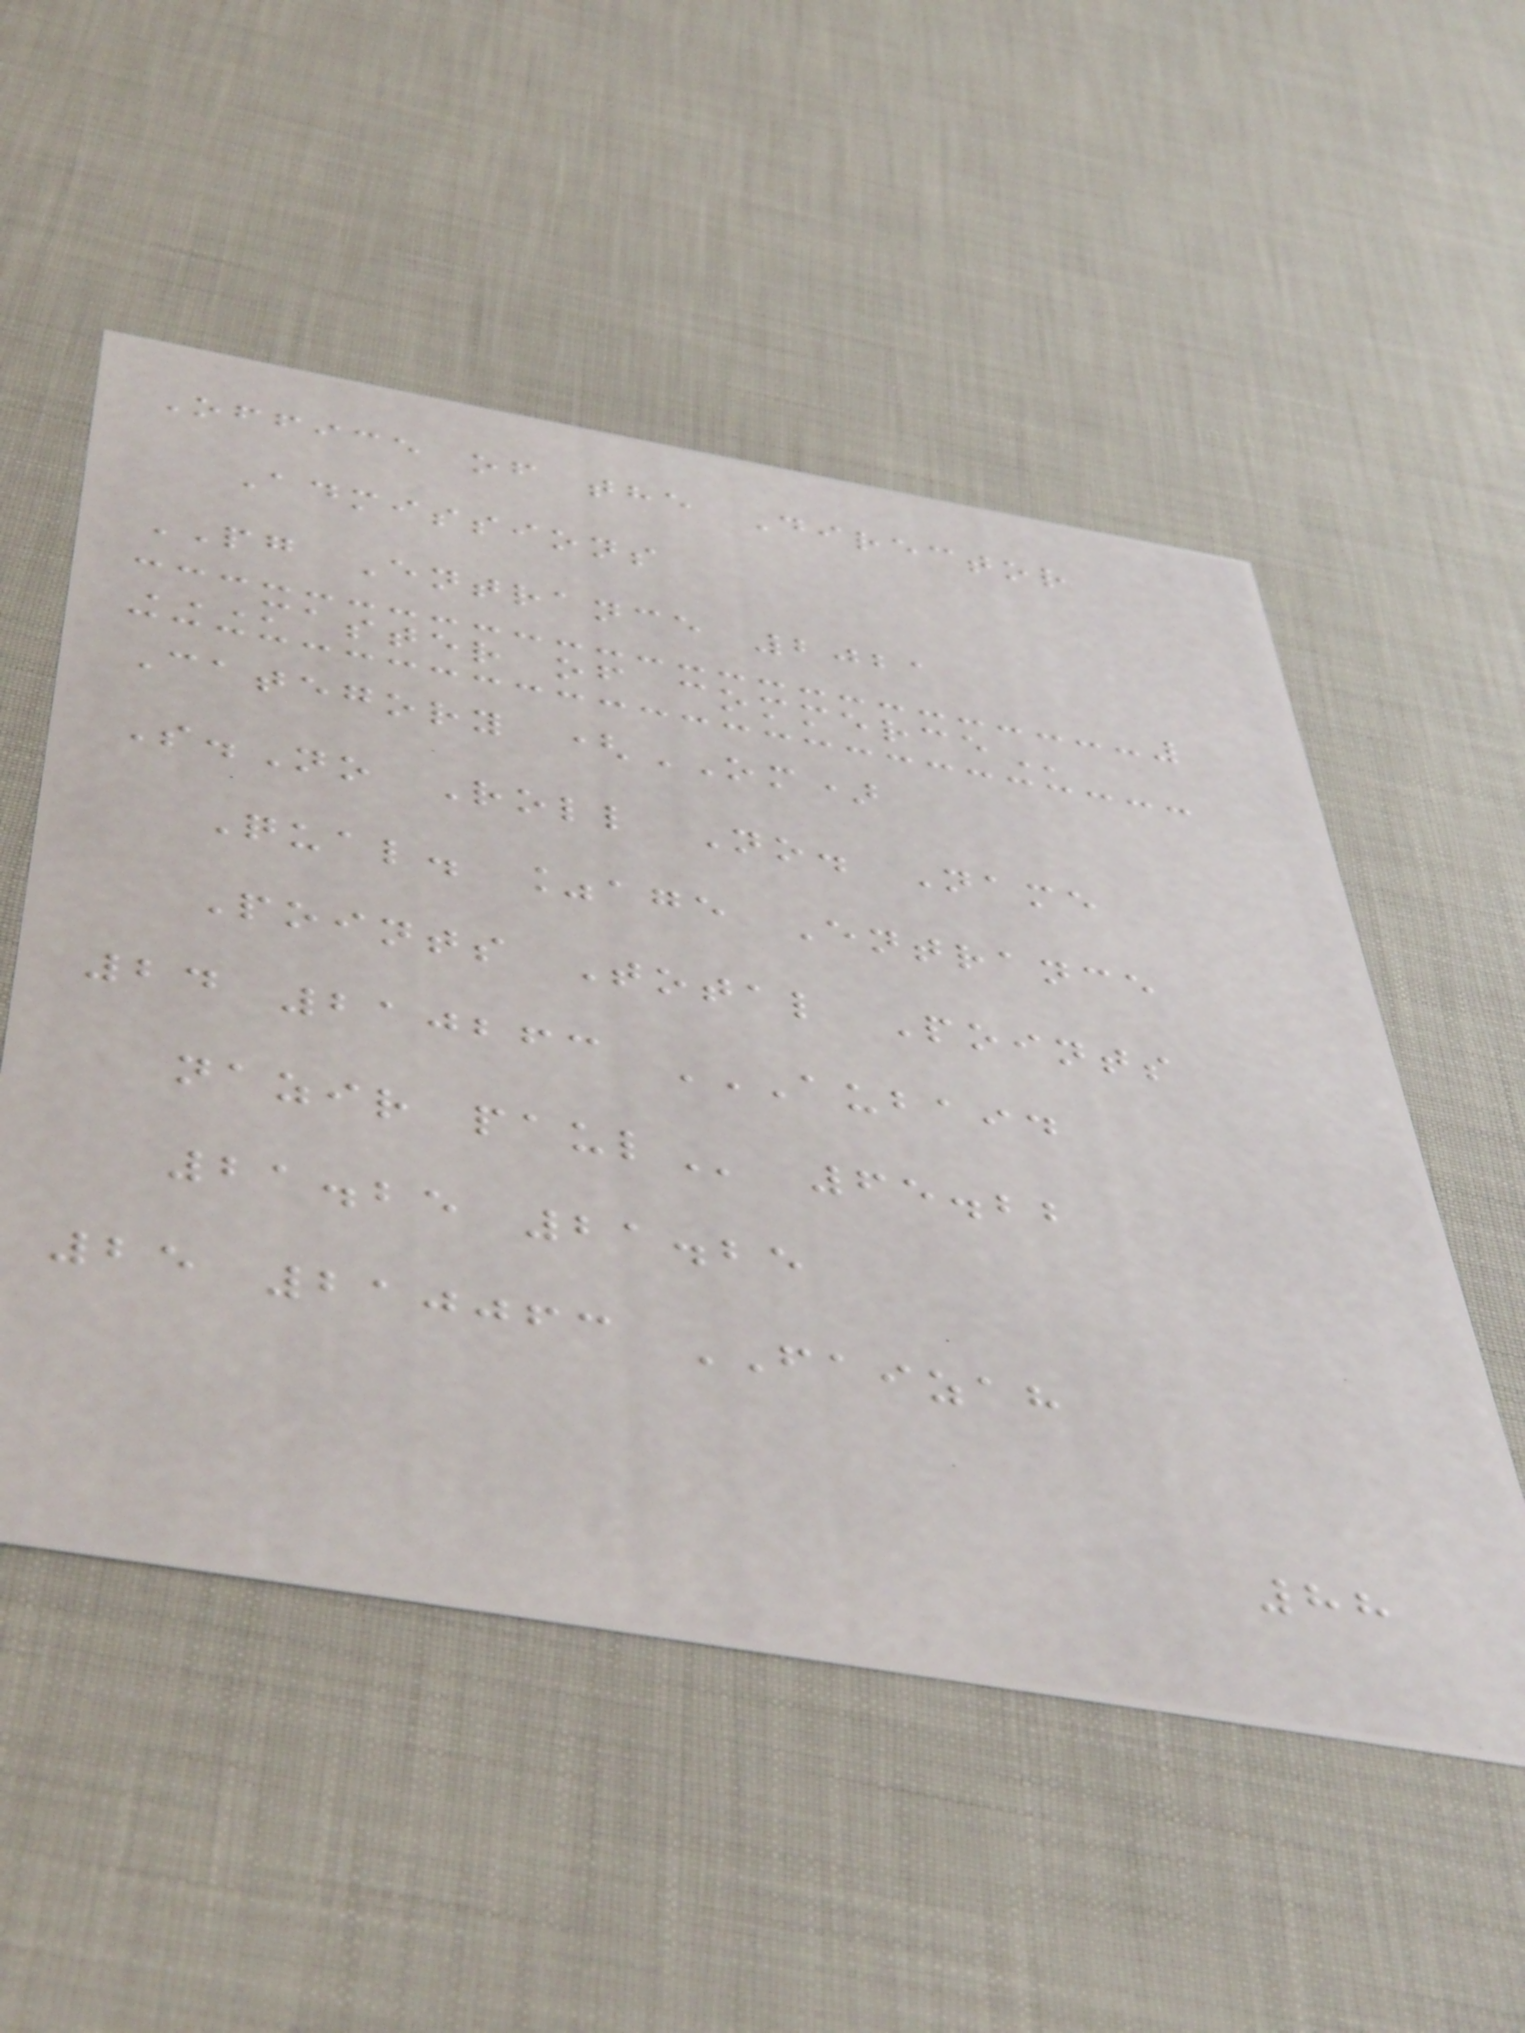Office of the Director
Admissions
PG Entrance 2021
MASTER OF COMMERCE
Category (OM)
S.No Roll No. Name
Qual. %age Entrance
Points Total Points
24 210263 AUBAID
NAZIR PAUL 65.22
21.25 21.25
25 210063 FAIZAH
88
